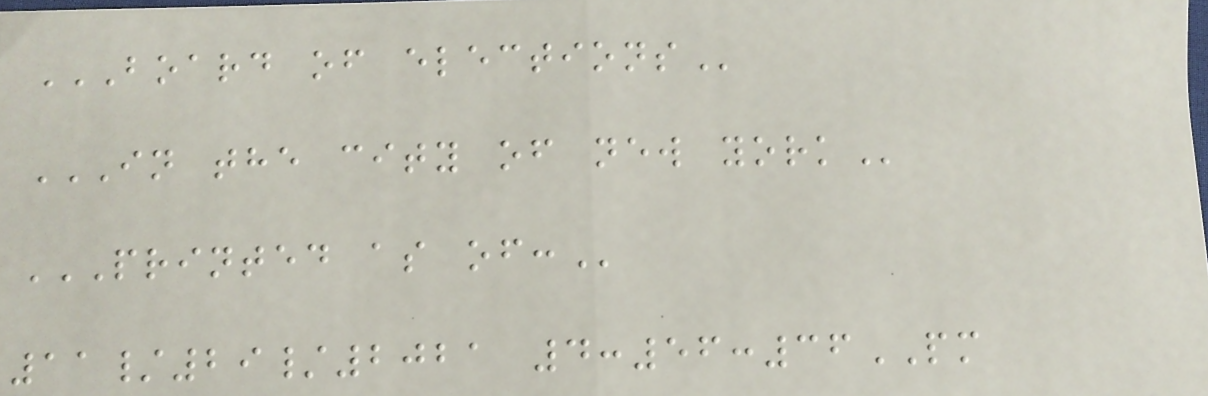BOARD OF ELECTIONS
IN THE CITY OF NEW YORK
PRINTED AS OF:
11/29/2021 4:56:36PM
